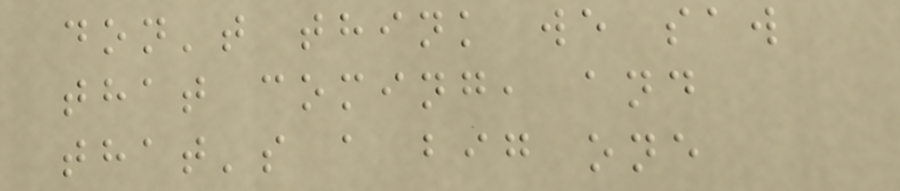don't think we saw
that coming, and
that's a big one
